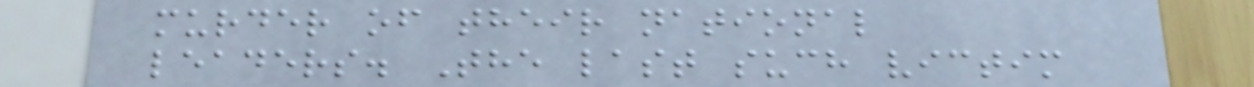murder of their national
leaders. The last such victim
